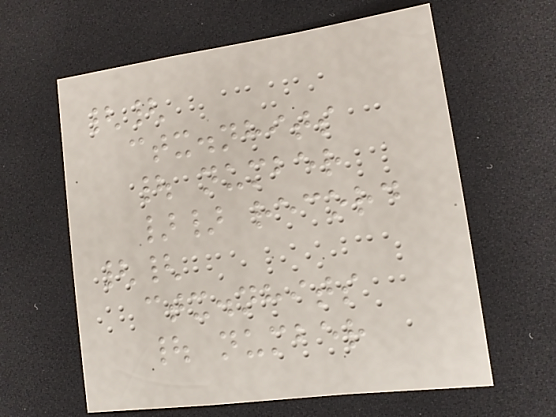{{
ctx.nhits
| number
}} record
{{
ctx.nhits
| number
